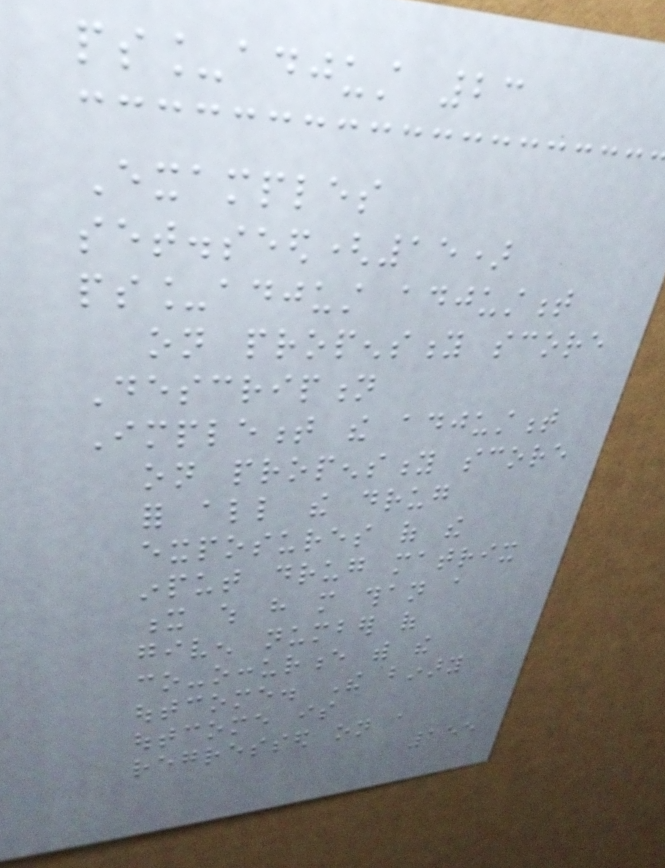ps_adjust 23
Examples
set.seed(15)
ps_adjust adjustment
on propensity score
Description
Implement the adjustment
on propensity score
for all the drug
exposures of the
input drug matrix
x which have more than a
given number of
co-occurence with the
outcome. The binary
outcome is
regressed on a
155
